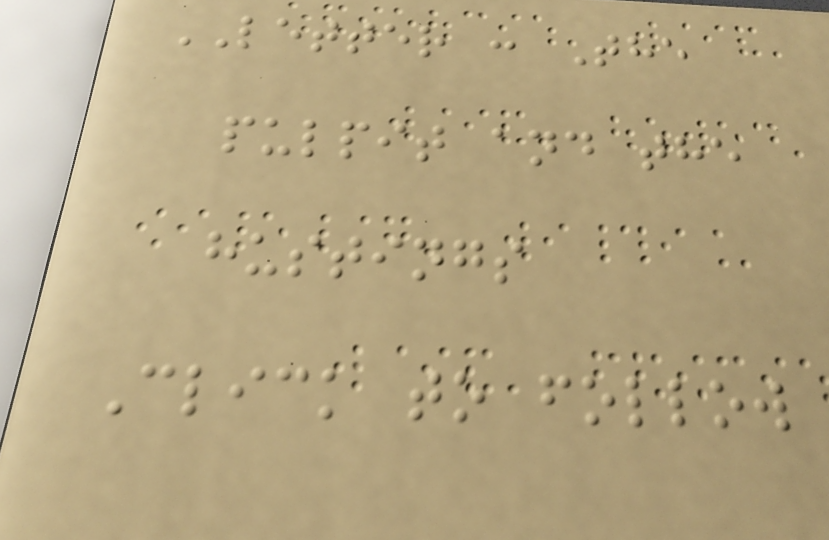LETTER : The
pulpit and the
hustings
Click to follow
